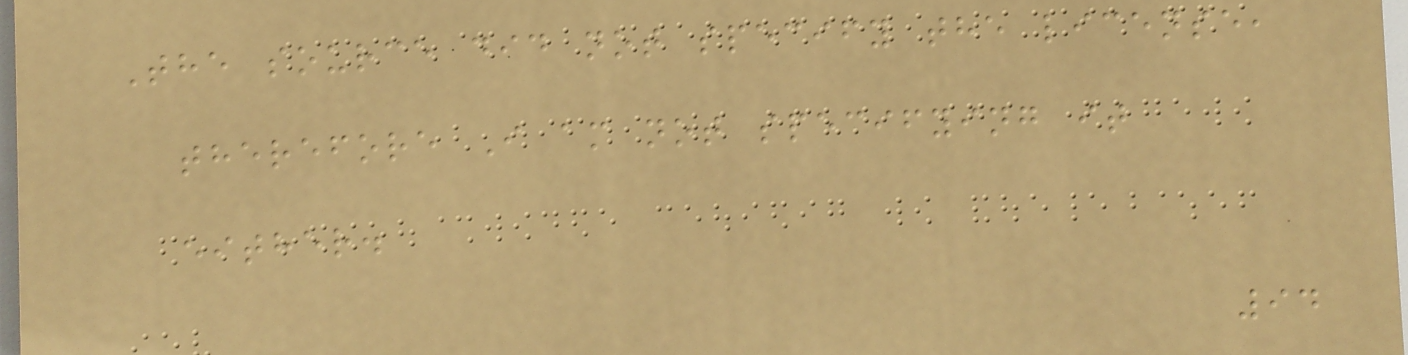The source did not specify the license,
therefore I am not specifying it
either.
94
